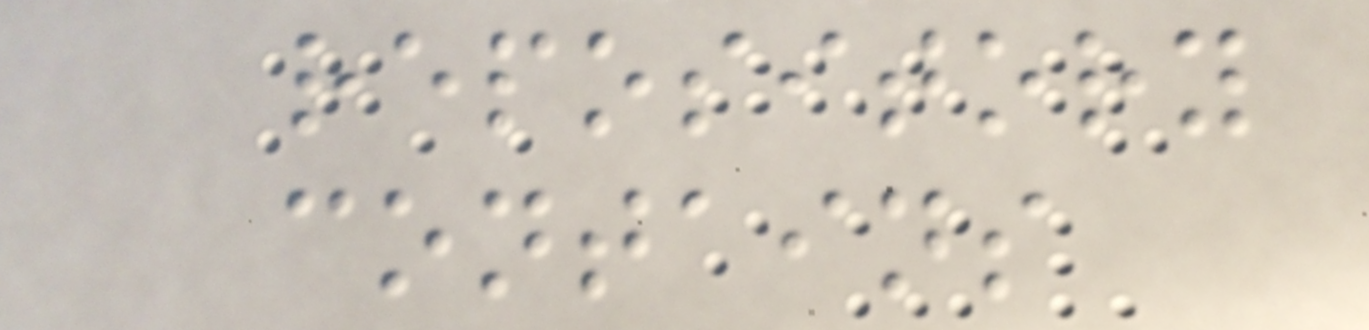repository
contains
